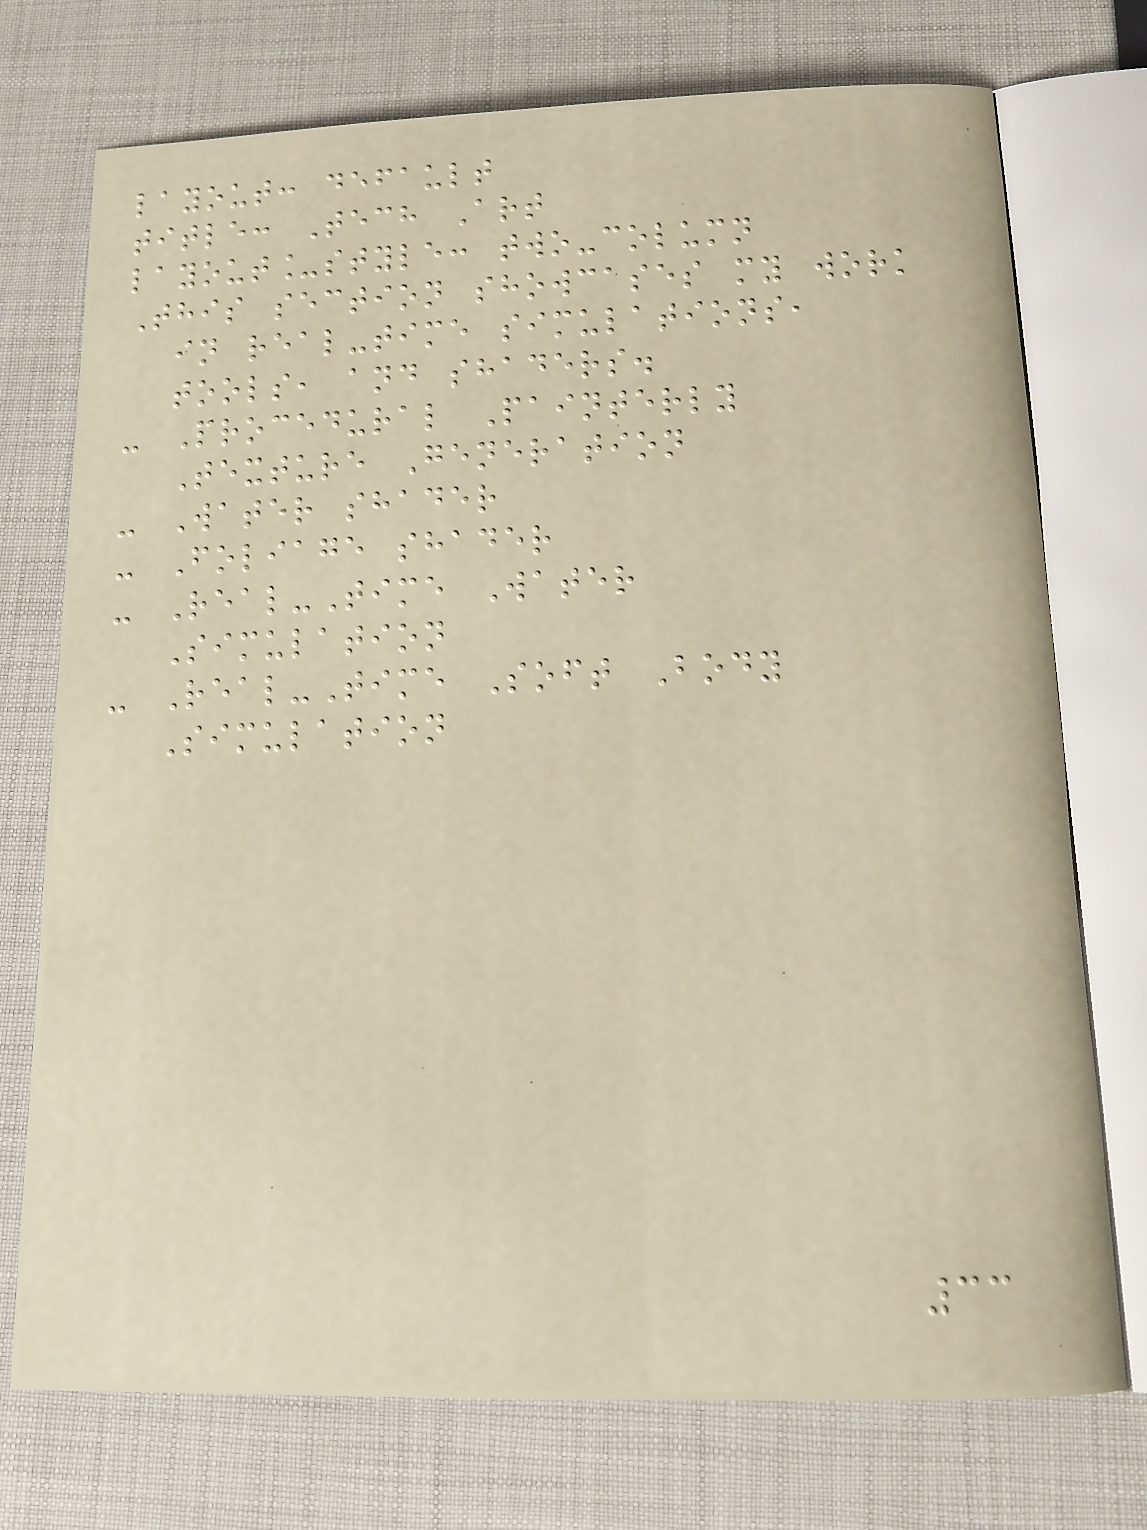layout: default
title: Tech Art
layout_style: two-column
This section showcases my work
in real-time simulations,
tools, and shaders.
- Procedural Painterly
Texture Generation
- Water shader
- Foliage shader
- Real-Time Water
Simulation
- Real-Time Soft Body
Simulation
33
